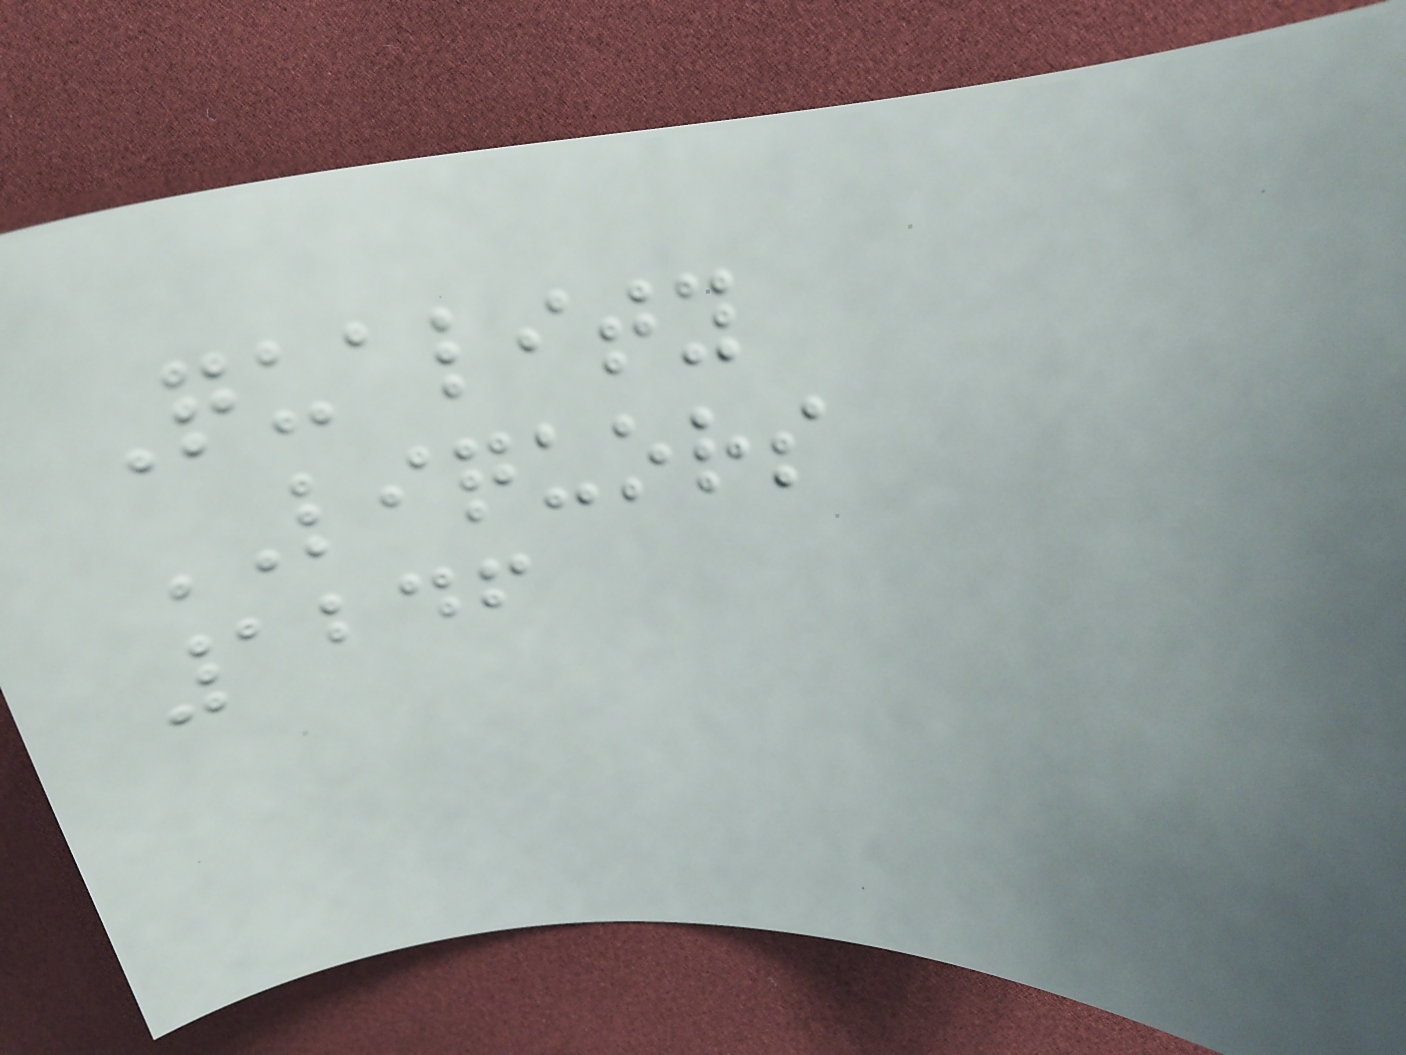Quality
LIQUORS
1246
